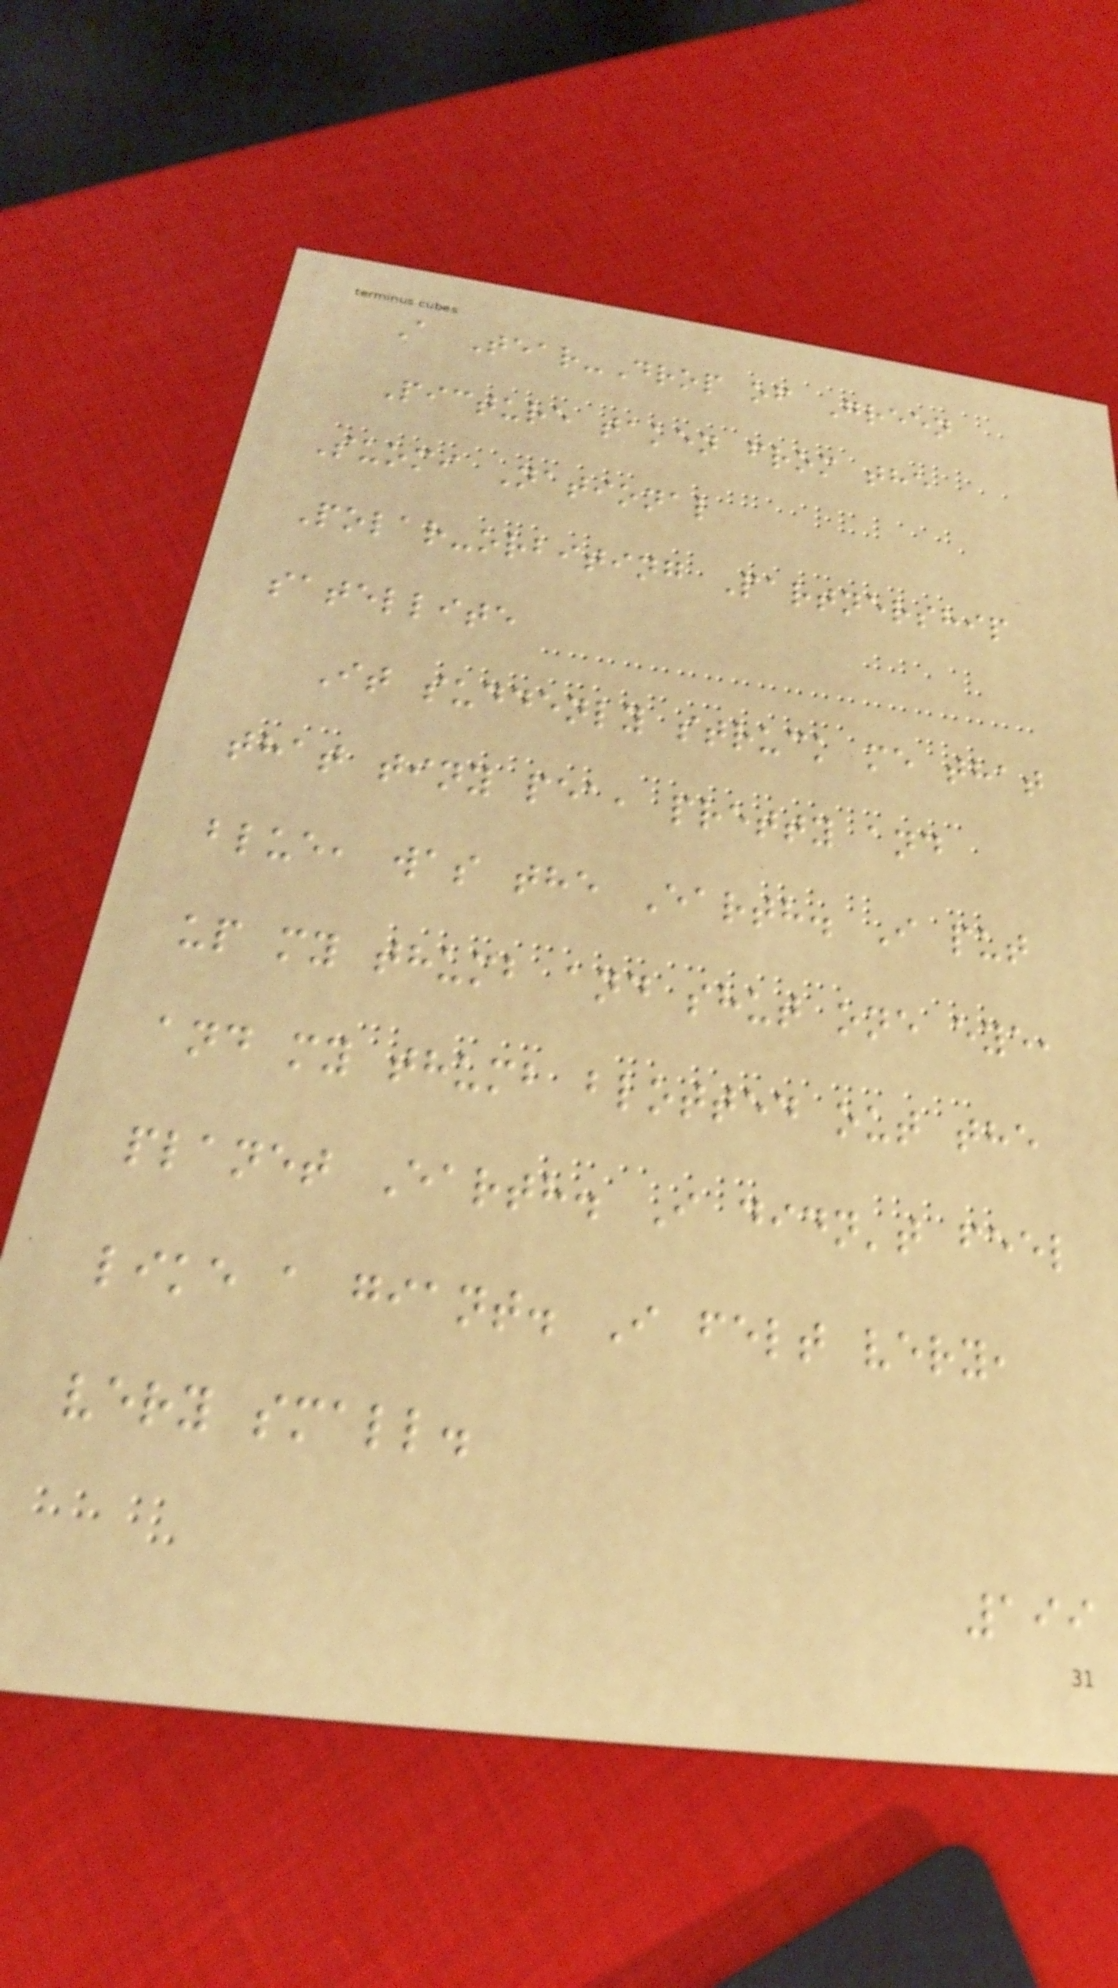A Tear-Drop of Green
Picture taken from the
Suomi National
Polar-orbiting Partnership
satellite
It suddenly struck me that
that tiny pea, pretty and
blue, was the Earth. I put
up my thumb and shut one eye,
and my thumb blotted out the
planet Earth. I didn't feel
like a giant. I felt very,
very small.
199
